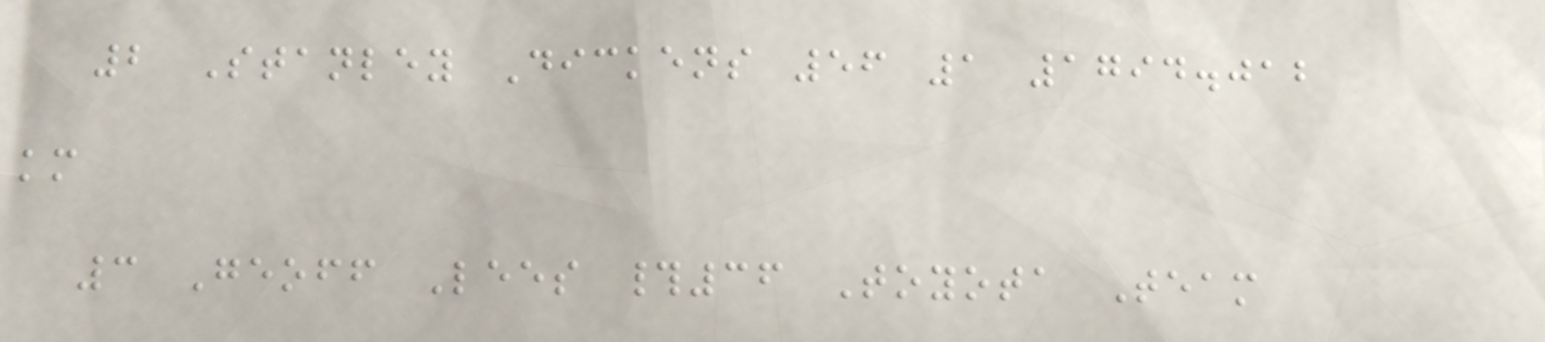2 Stanley Dickens 56 1 1794.012
km
3 Geoff Lees #36 Toyota Team
